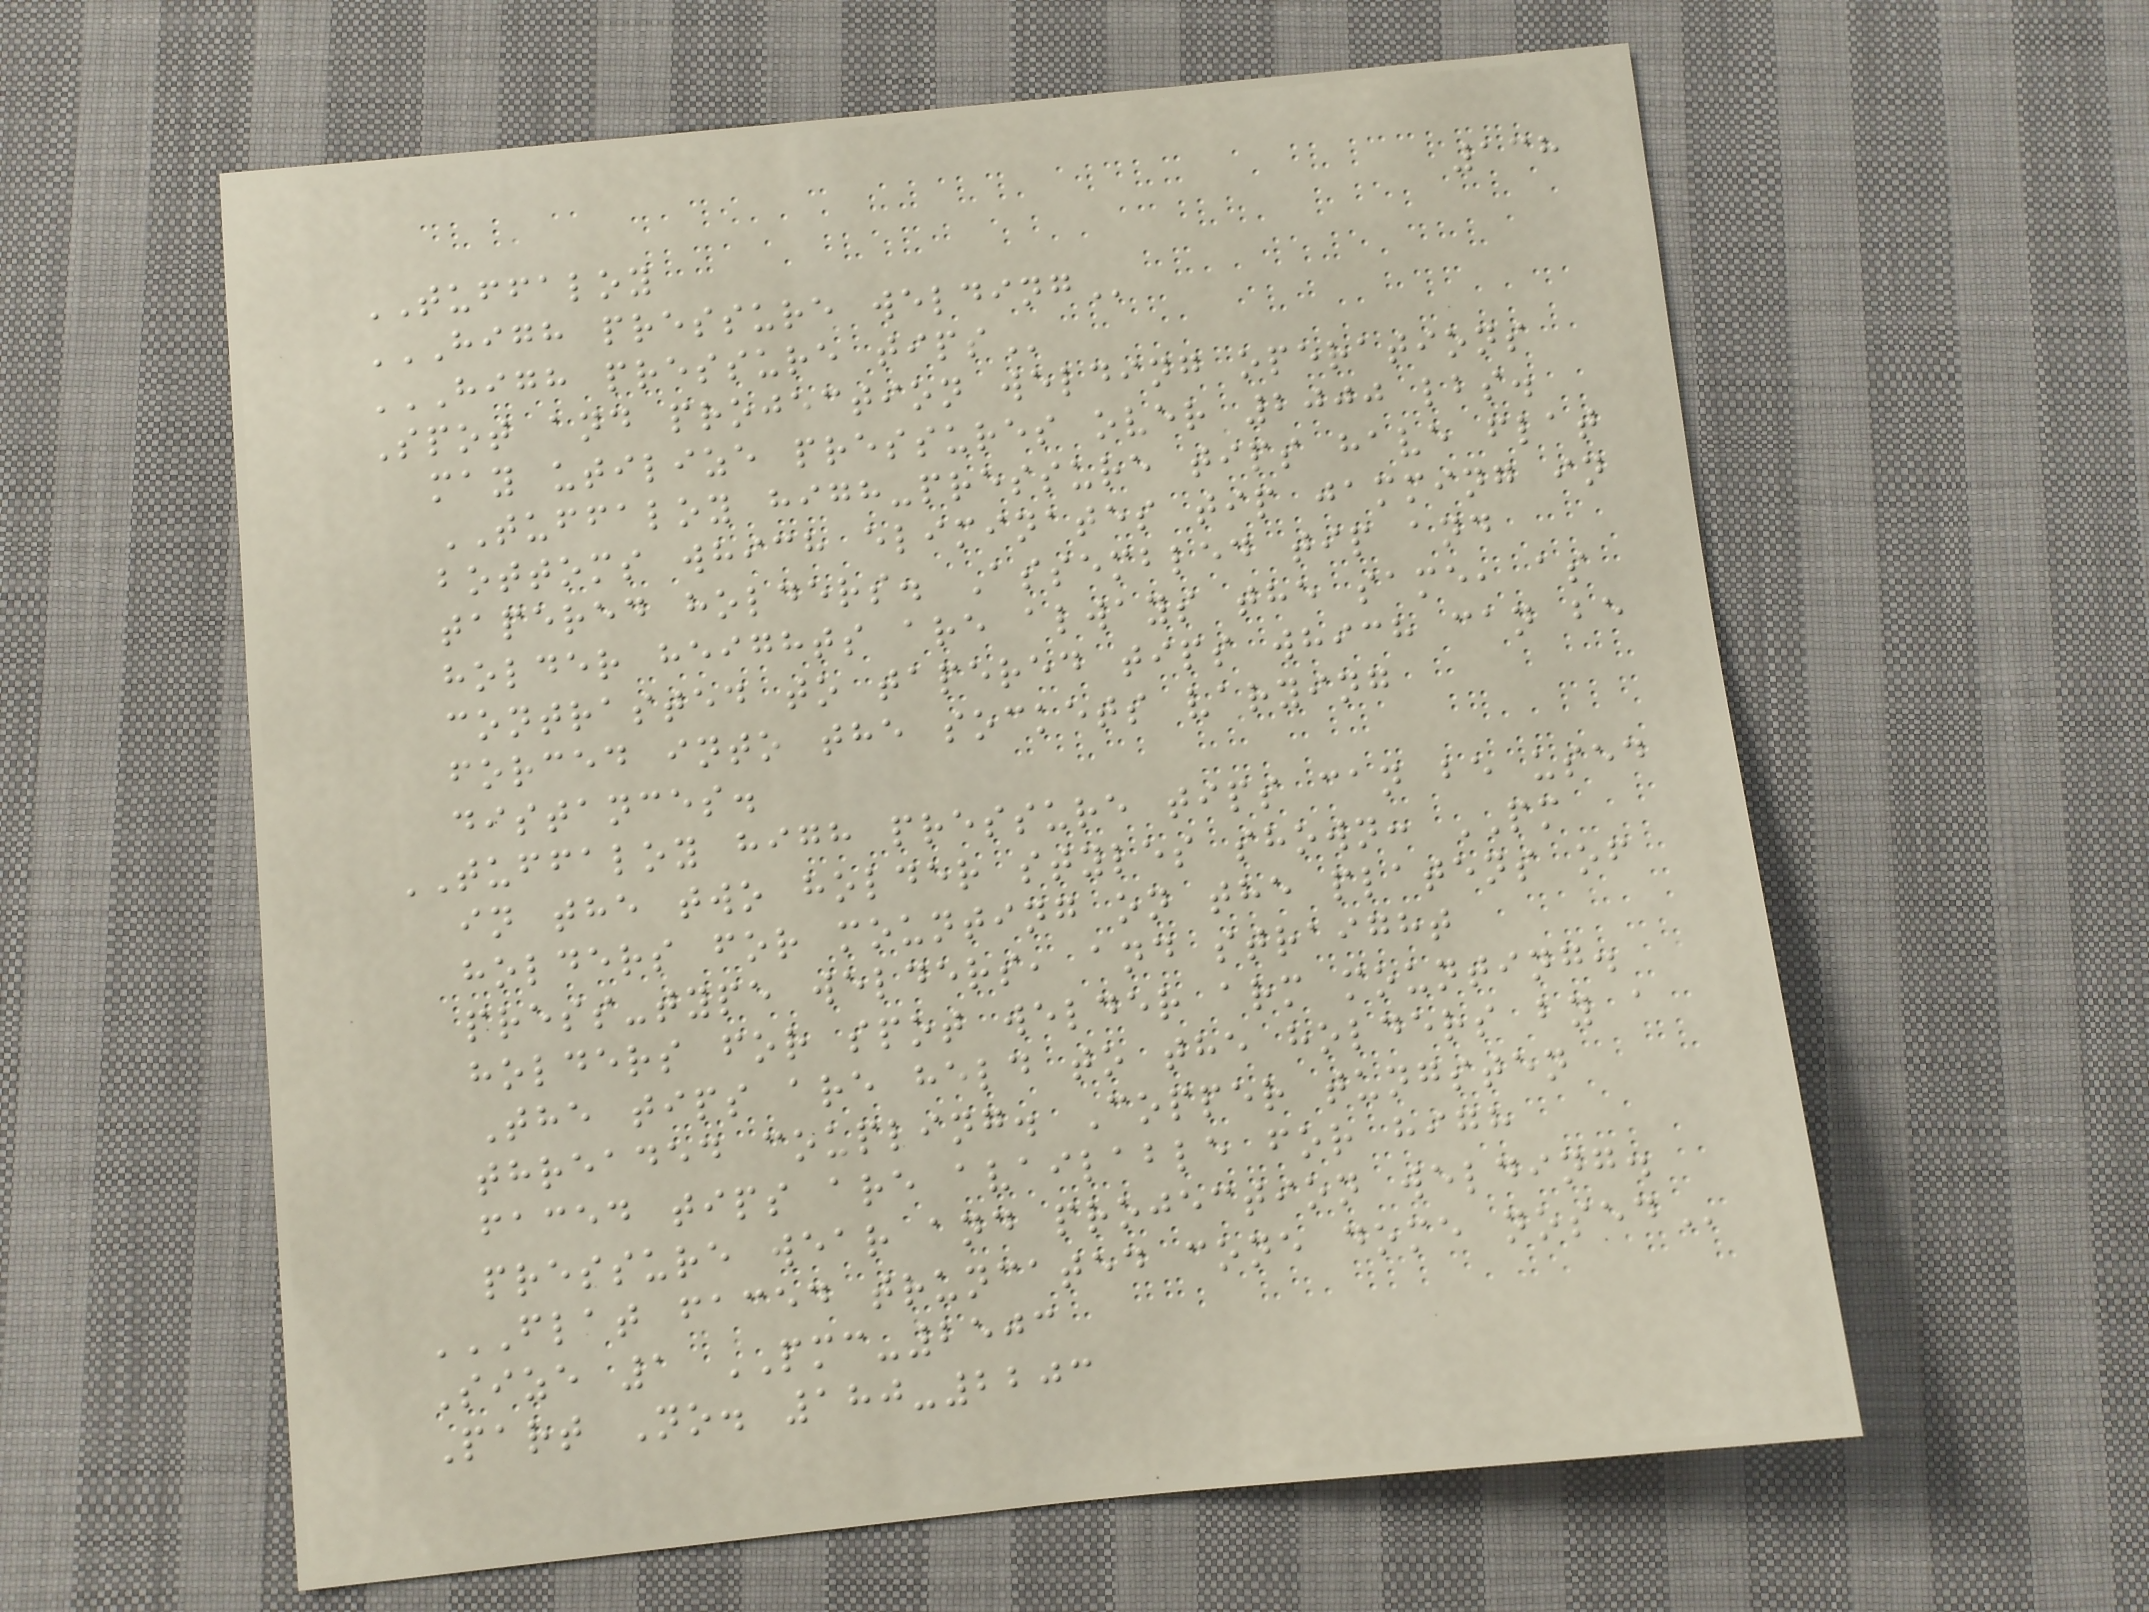138
TUFFALOY
HIGH PRESSURE WELDING
HIGH PRESSURE TIPS
Spot and projection welding operations
may utilize pressures over 2000 lbs.
TUFFALOY high-pressure tips have flat
bottoms which eliminates tip jamming in
tapered holders. Assembled tip and
holder heights are always the same, as
contrasted to tapered tips which can be
forced into the sockets varying
distances.
TUFFALOY high pressure tips can be used
in the two holder styles shown: PM
holders for mounting on the platens of
press-type welders, and straight
holders for spot welder arm mounting.
The tips are held to the holders by a
threaded coupling. Copper tungsten
faced tips are available for high
pressure wear and projection welding.
FLAT FACED TRUNCATED CONE DOME NOSED
Size 1 PMC-2503
Part No. 180-2203
